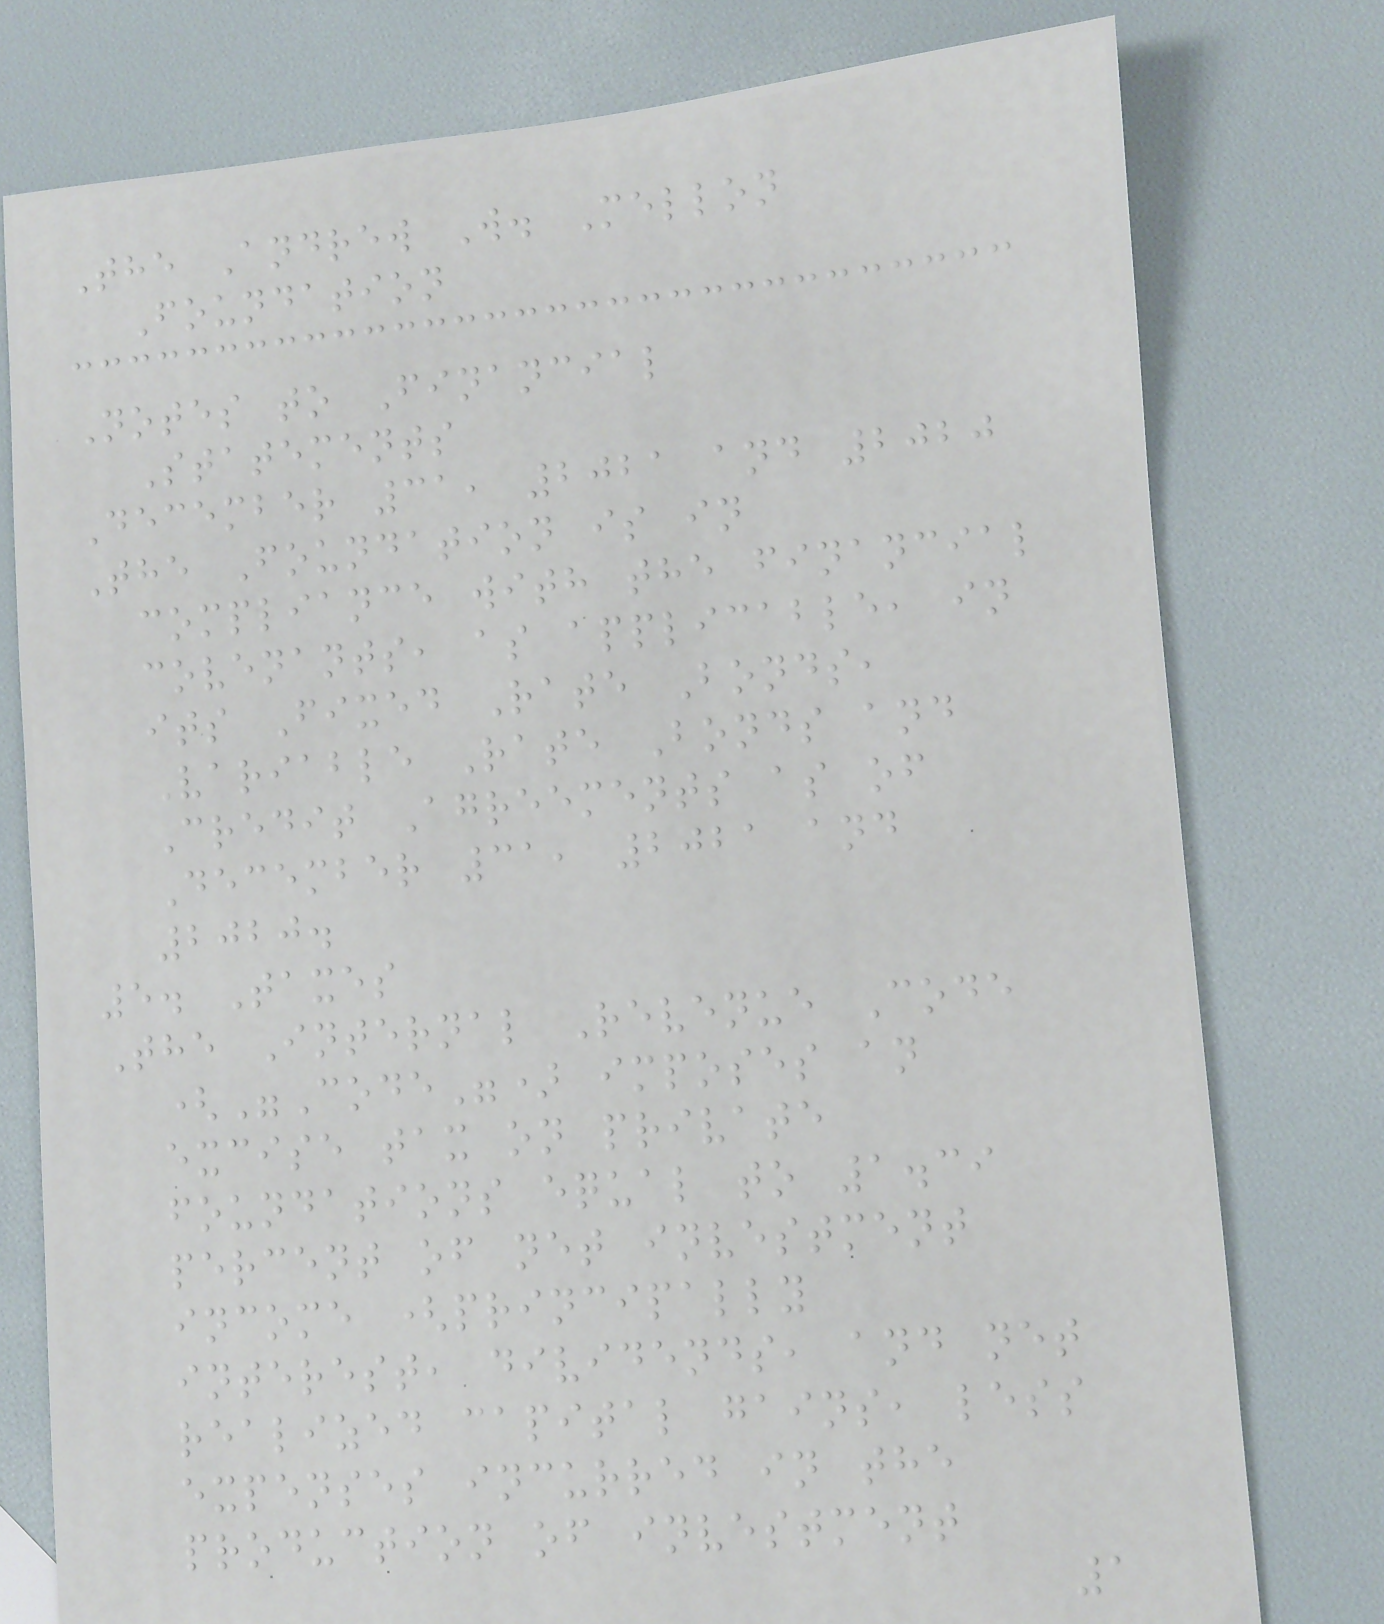The Andrew W. Mellon
Foundation
Notes to Financial
Statements
December 31, 2021 and 2020
The Foundation is in
compliance with the financial
covenants, as applicable, in
its Fixed Rate Bonds,
Variable Rate Bonds and
Credit Agreements as of
December 31, 2021 and
2020.
5. Taxes
The Internal Revenue Code
("Code") imposes an
excise tax on private
foundations equal to 1.39
percent of net investment
income (principally
interest, dividends, and net
realized capital gains, less
expenses incurred in the
production of investment
1
